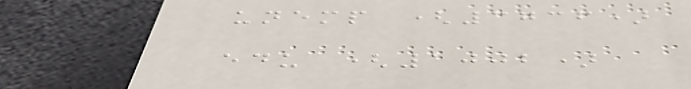unemp (3736)
edu (1002)
